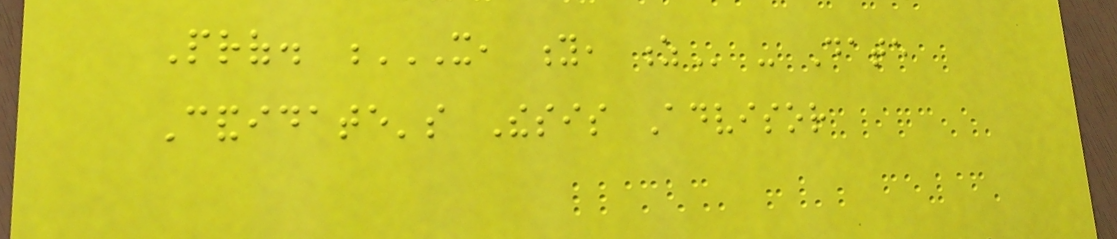Prof. X, Y, Z - Date
Candidate's Thesis Advisor
